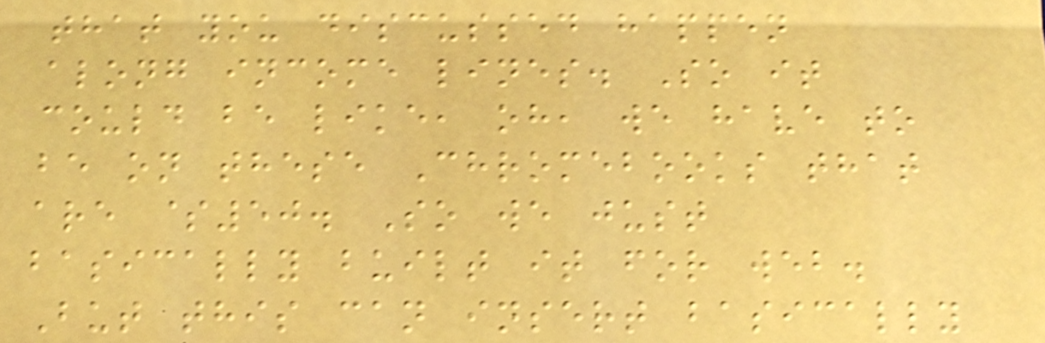that you discussed happen
along income lines. So it
could be like, oh, we have to
be on these Chromebooks that
are $50. So we just
basically built it for web.
But this can insert basically
